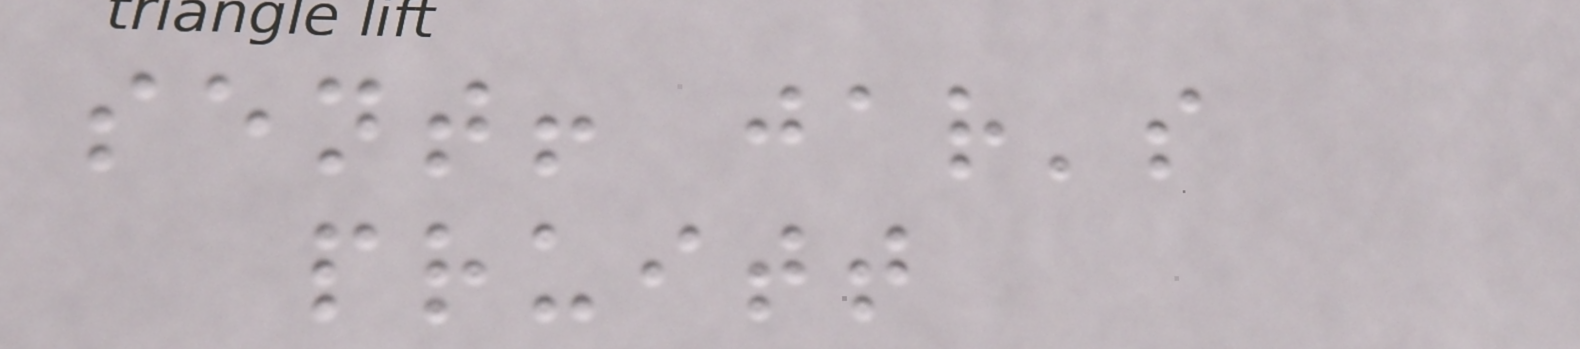sent! jar's
pruitt
